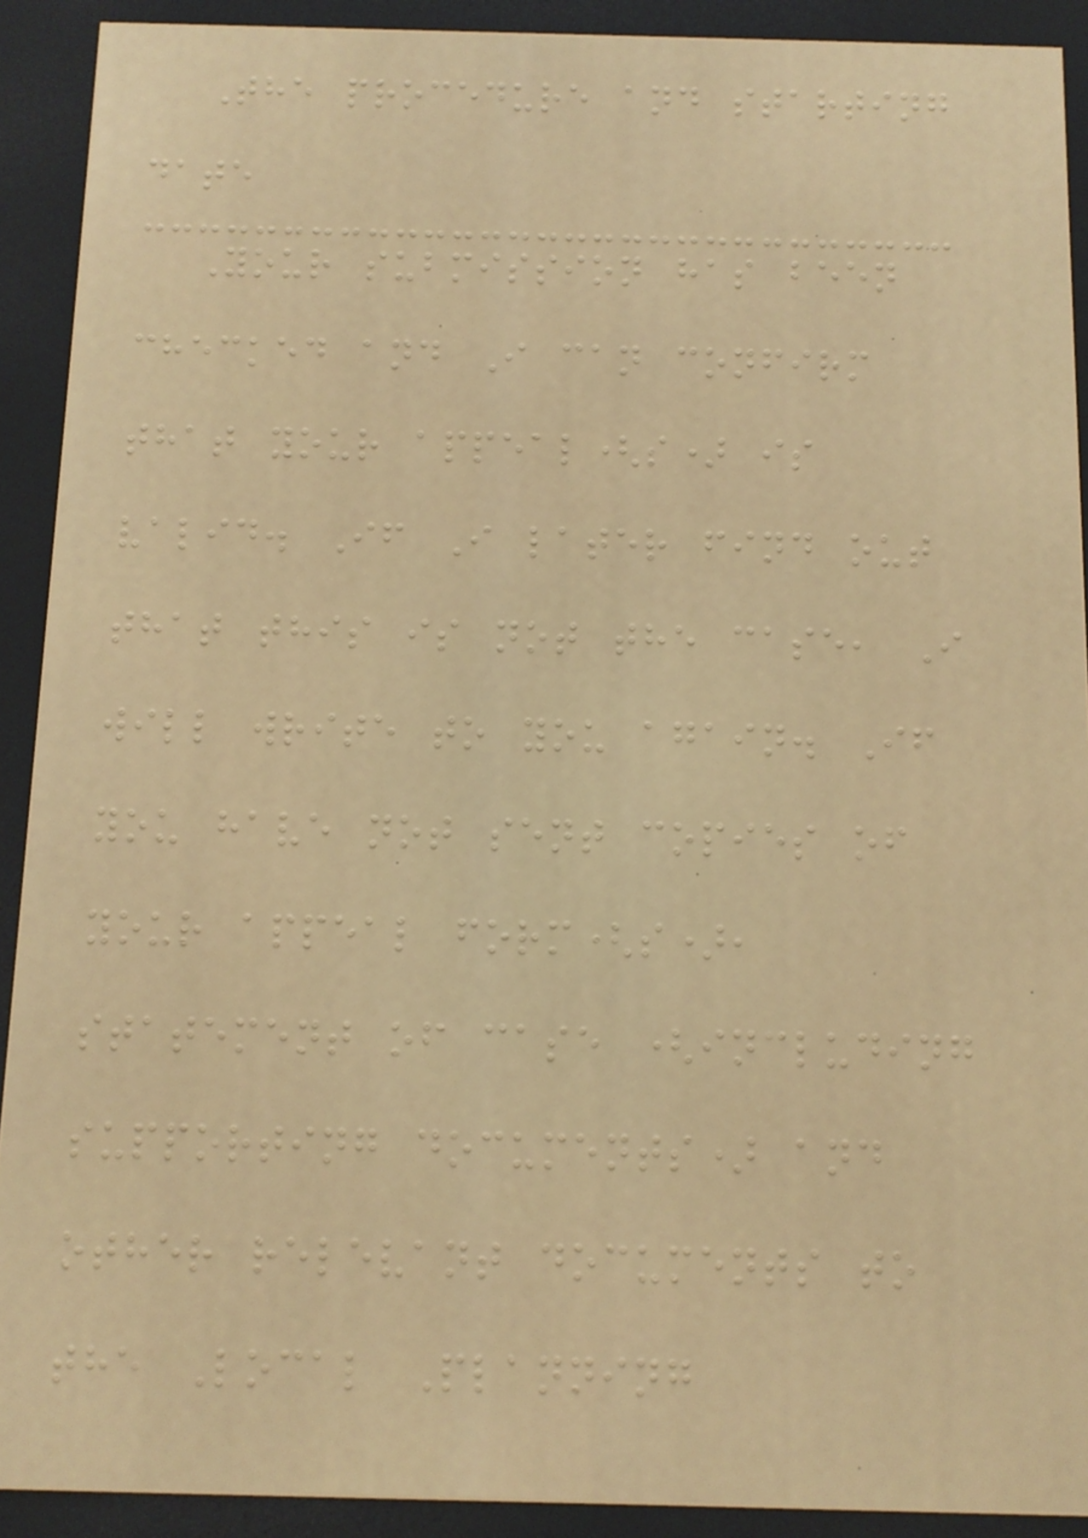The procedure and starting
date
Your submission has been
checked and I can confirm
that your appeal(s) is
valid. If I later find out
that this is not the case, I
will write to you again. If
you have not sent copies of
your appeal form(s),
statement of case (including
supporting documents) and
other relevant documents to
the Local Planning
